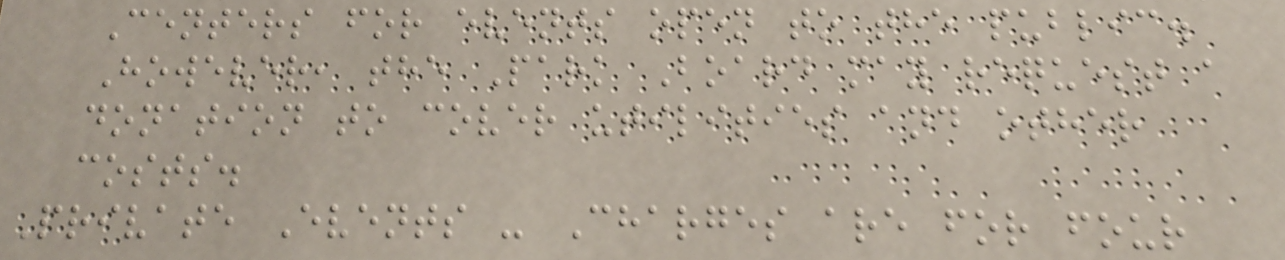Centers for events open to the public.
However, the Park Board may request a
donation to cover utilities and other
costs.
Private Events - Charges are for four
